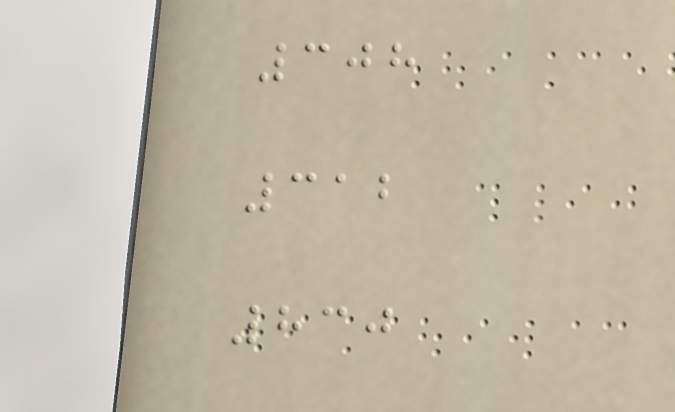308
312
830
